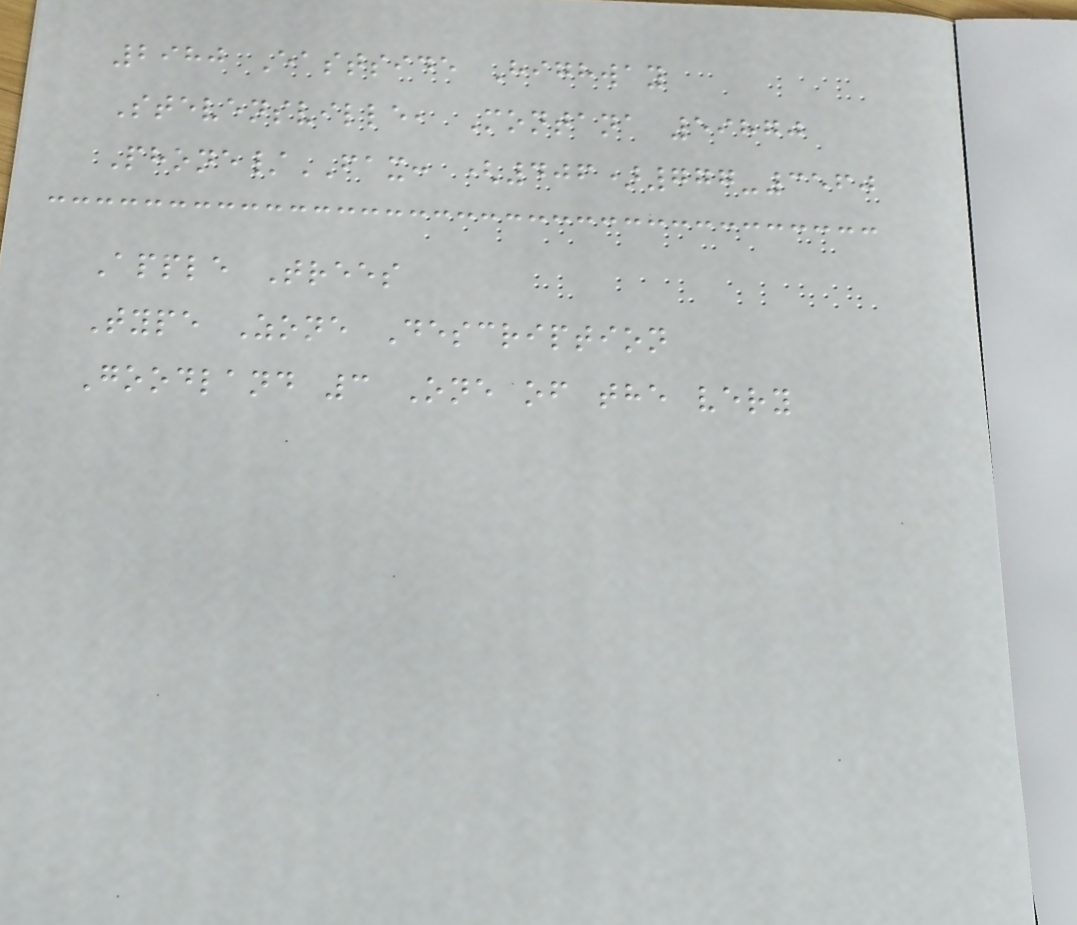2980 Eastside Highway
Stevensville, Montana 59870
Phone/FAX: (406)777-3560
Apple Trees
Type Zone Description
Goodland 3 One of the very
